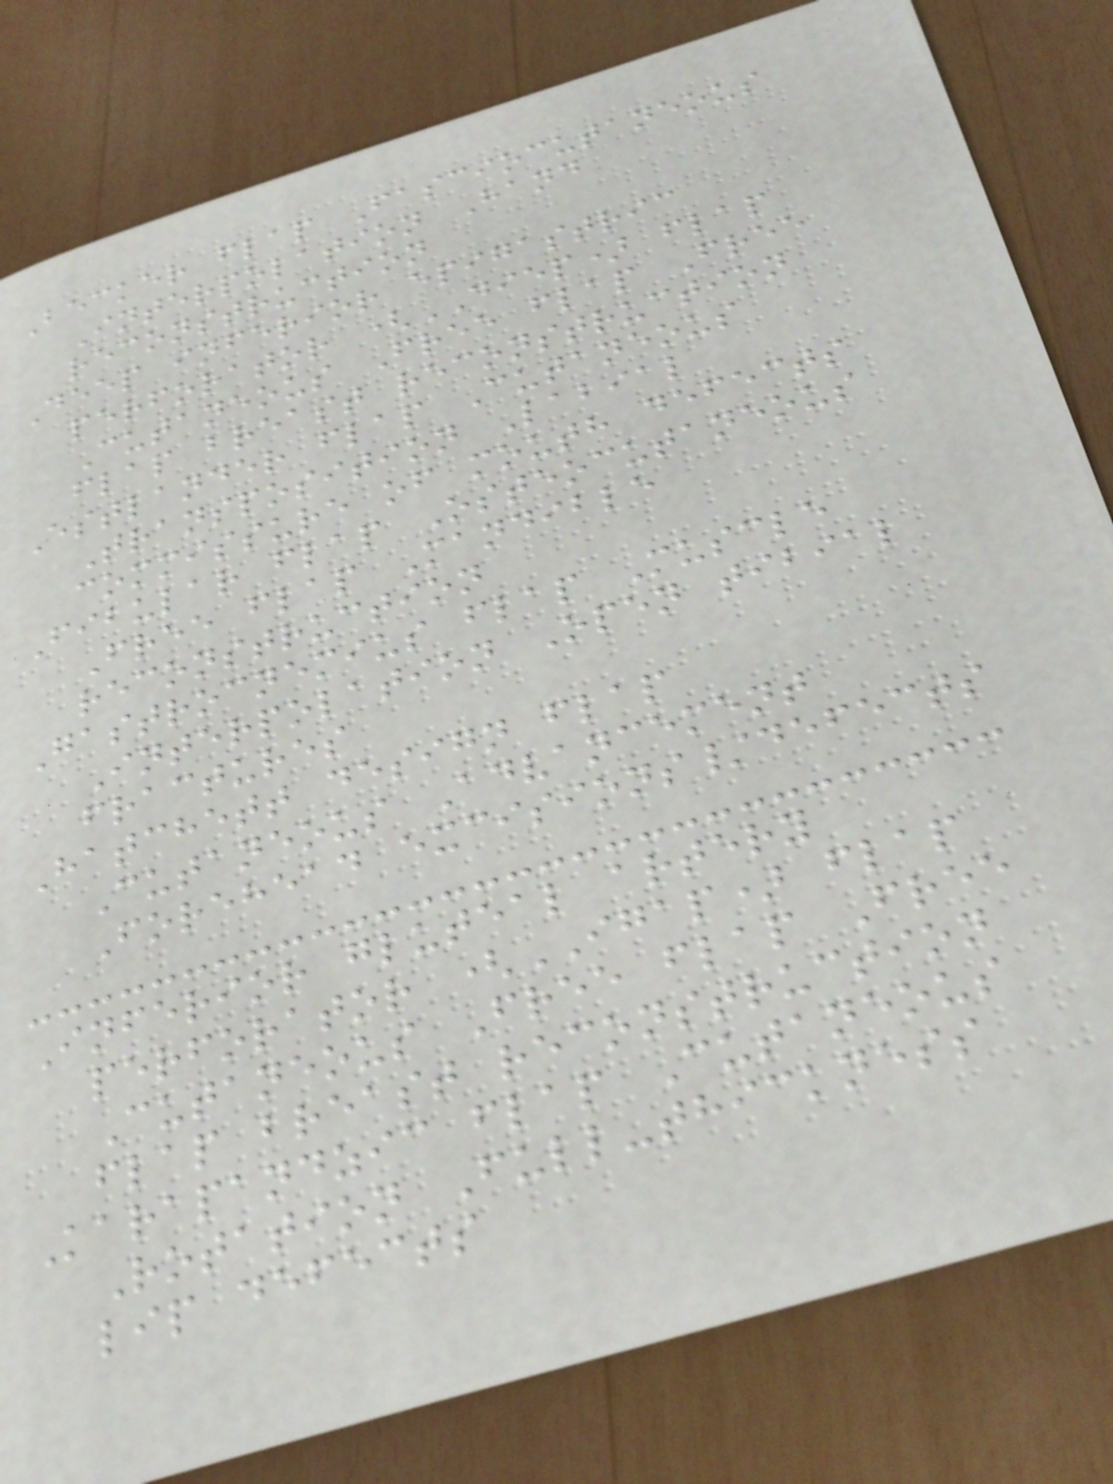Becker flap Fasciocutaneous
Interpolation Hand
reconstruction
Deep inferior epigastric
perforator (DIEP) flap
Cutaneous Free flap Free
flap breast reconstruction
Estlander flap Cutaneous
Transposition Labial
commissure of mouth defects
Fibular flap Osteocutaneous
Free flap Mandible
reconstruction
Gastrocnemius flap Muscle
Interpolation Open tibial
fractures
Hatchett design flap
Cutaneous Advancement
Forehead excisions/defects
Inferior gluteal artery
perforator (IGAP) flap
Cutaneous Free flap Free
flap breast reconstruction
Karapandzic flap Cutaneous
Rotation Full-thickness
lip defects
